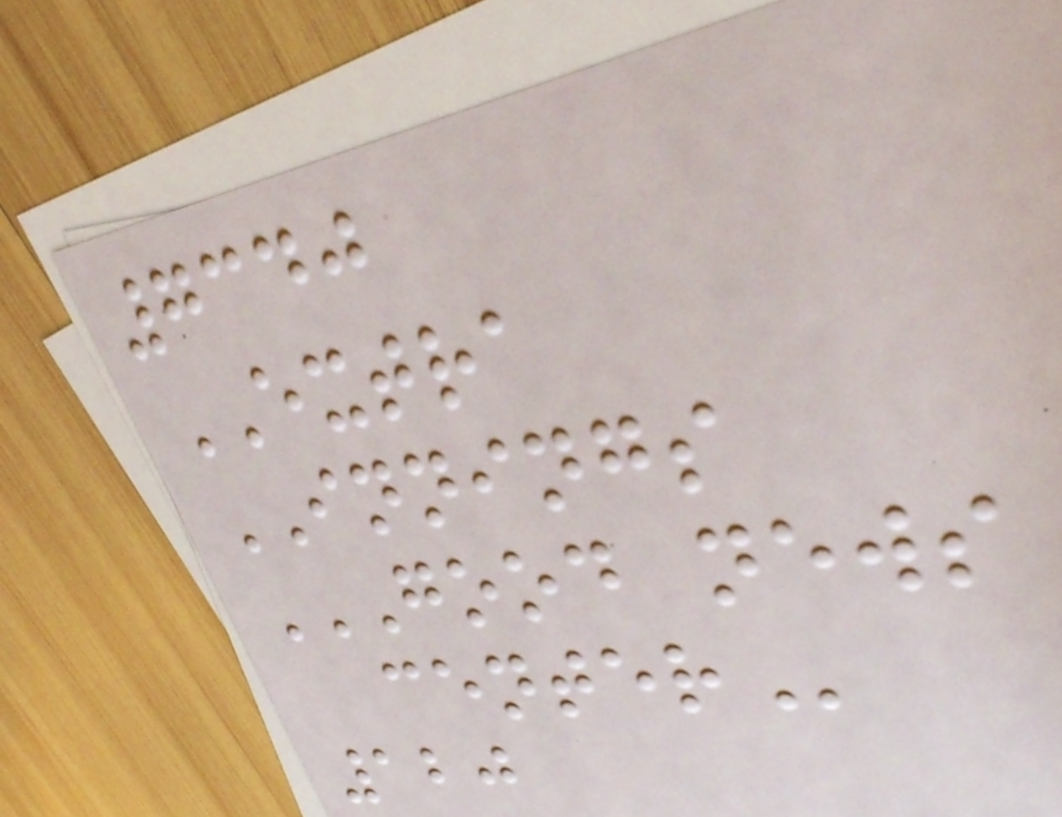7340
EXTRA
INNINGS
GOOD NEWS
CENTER
120
